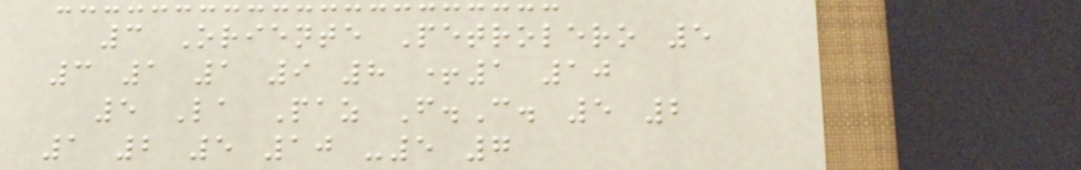3 Oriente Petrolero 5
3 1 1 9 8 +1 10
5 La Paz F.C. 5 2
1 2 5 10 -5 7
